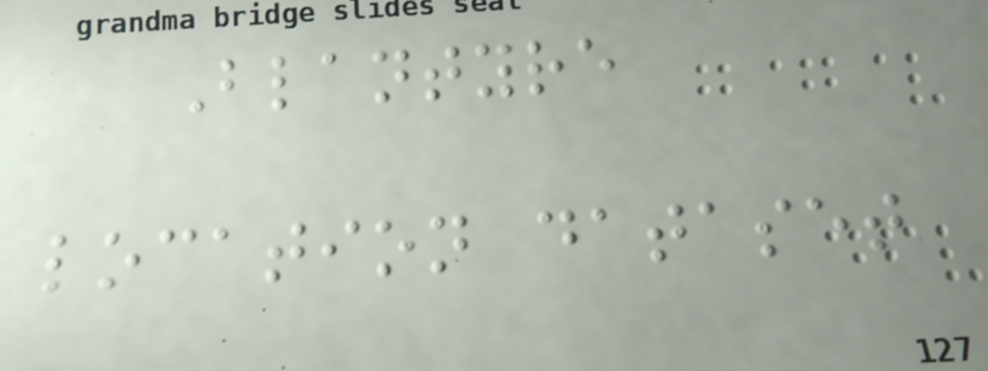Blantyre
location dataset
